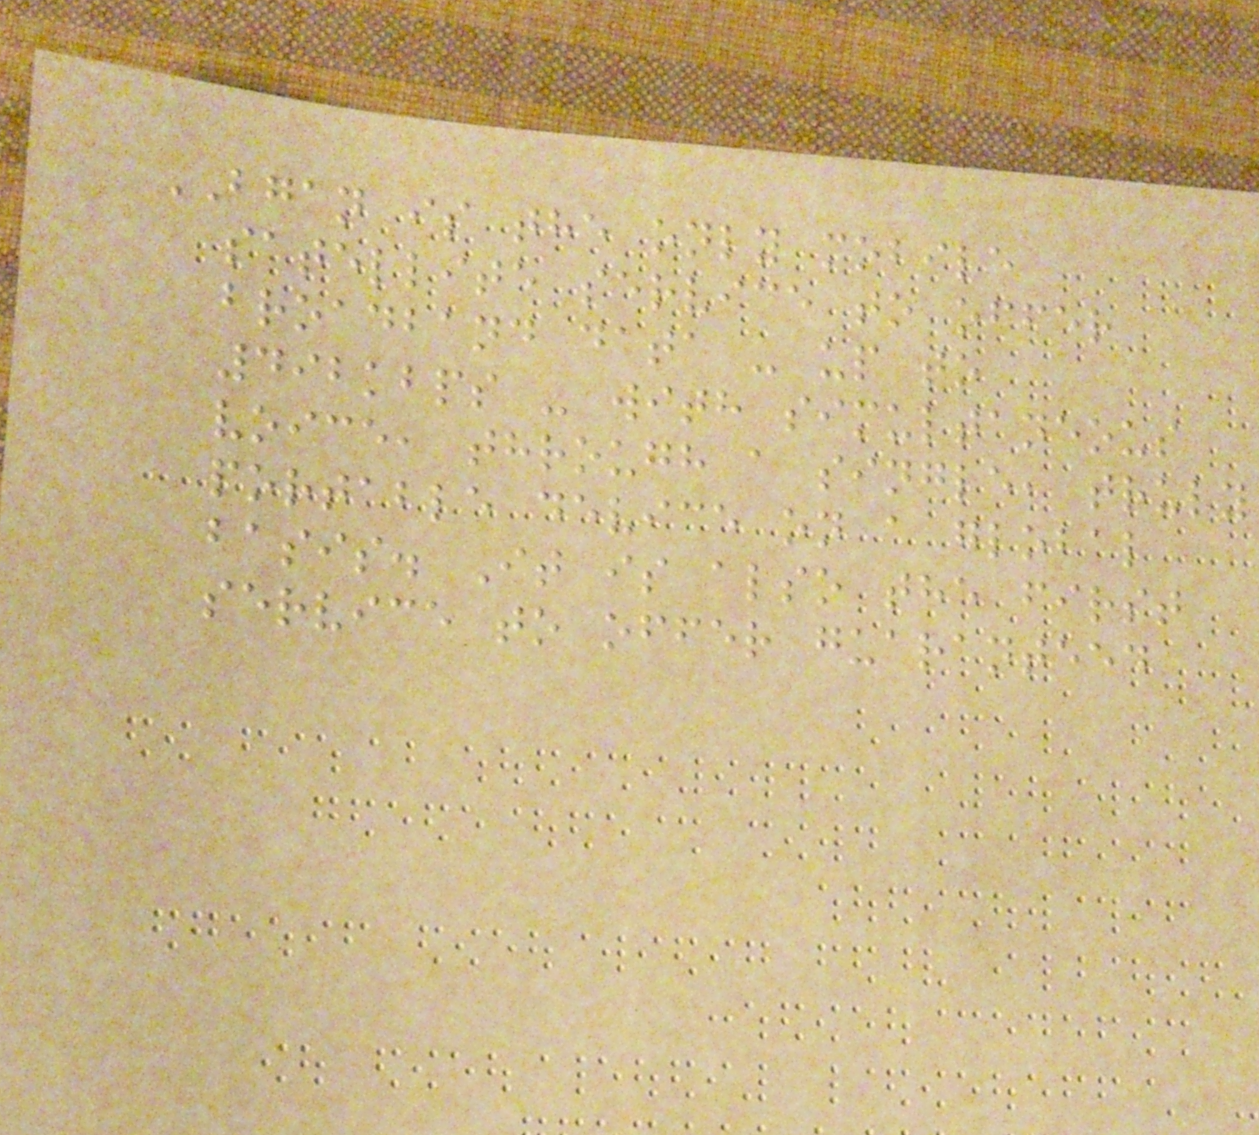BGAN is the only mobile
satellite service to offer
broadband data - up to
492kbps - with simultaneous
voice, through a single, truly
portable device on a global
basis. It is also the first
service to offer guaranteed
